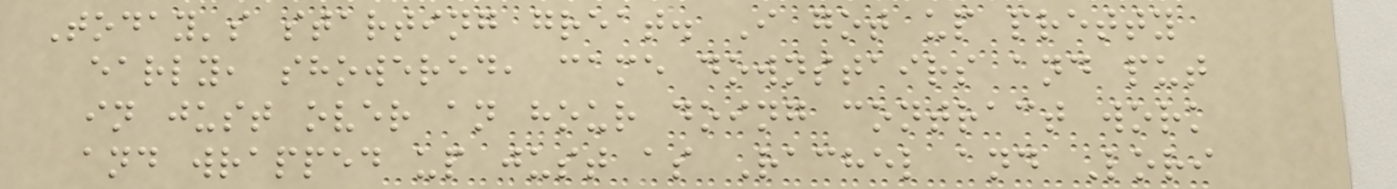Today's starting great. I got up pretty
early, showered, came downstairs and put
in just over an hour doing contract work
and wrapped up just as Rachel and Lori
